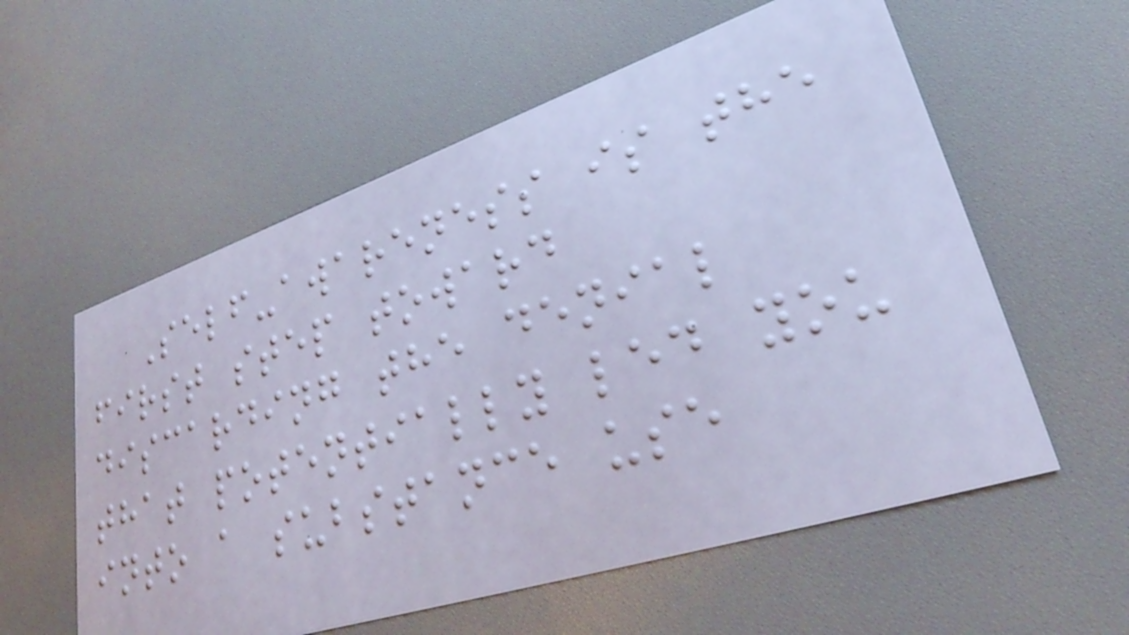Self-awareness is the
first step toward
discarding the denial
that potentially led you
into a substance use
